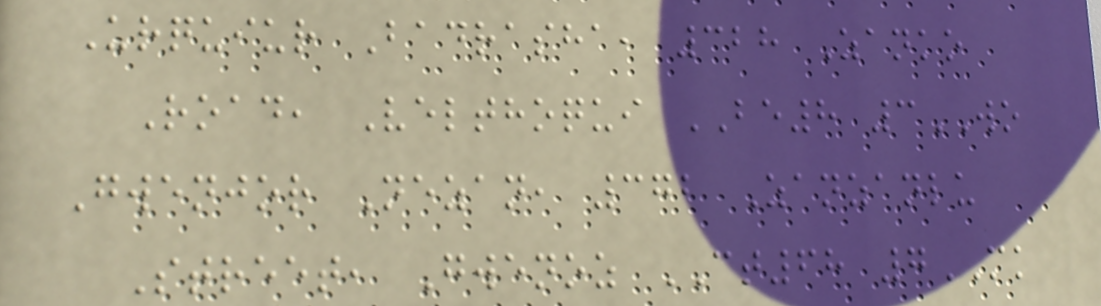Urquiur Badrasha, 328 Zanko
Road, Velthoqui BE8 3WO
Gwenjor Nezan, 372 Zanzanlu
Street, Gwenoz CT68 7MK
